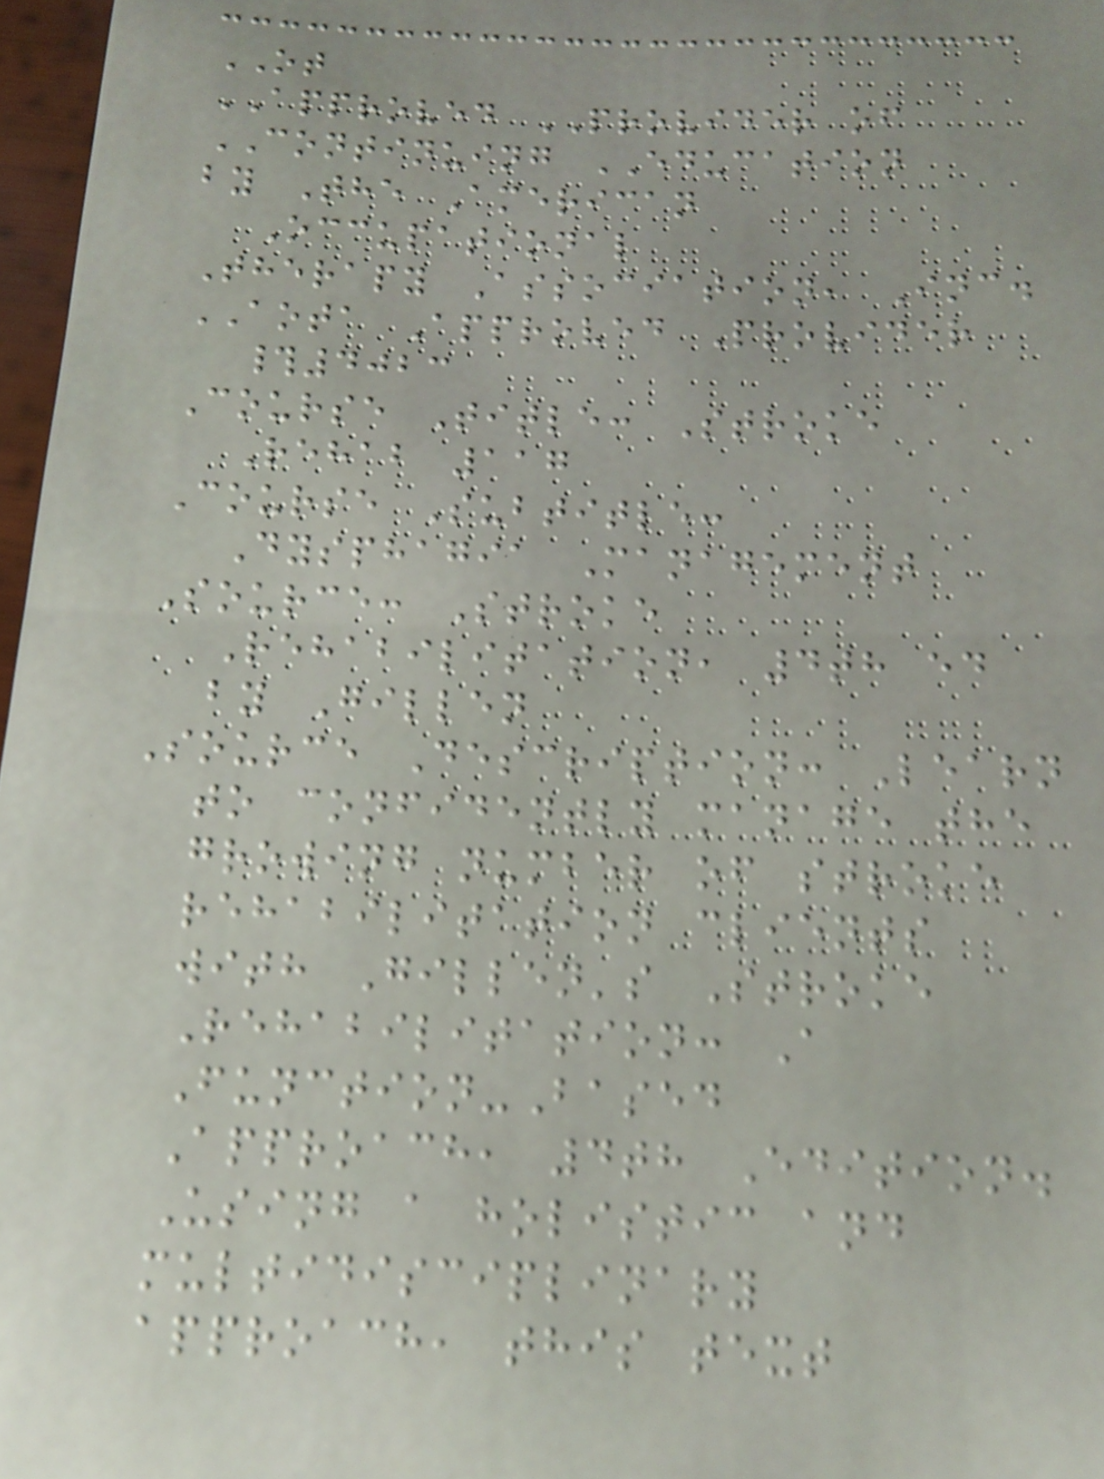OT
APPROVED PROVIDER of
CONTINUING EDUCATION
by The American
Occupational
Therapy Association, Inc.
AOTA Approved Provider
#4023
Course Title: Stroke
Rehab 117
Course Subtitle:
Dysphagia Management
Source: Stroke
Rehabilitation, 4th ed
by Gillen
Source Description: Learn
to confidently manage the
growing number of stroke
rehabilitation clients
with Gillen's Stroke
Rehabilitation: A
Function-Based
Approach, 4th Edition.
Using a holistic and
multidisciplinary
approach, this text
